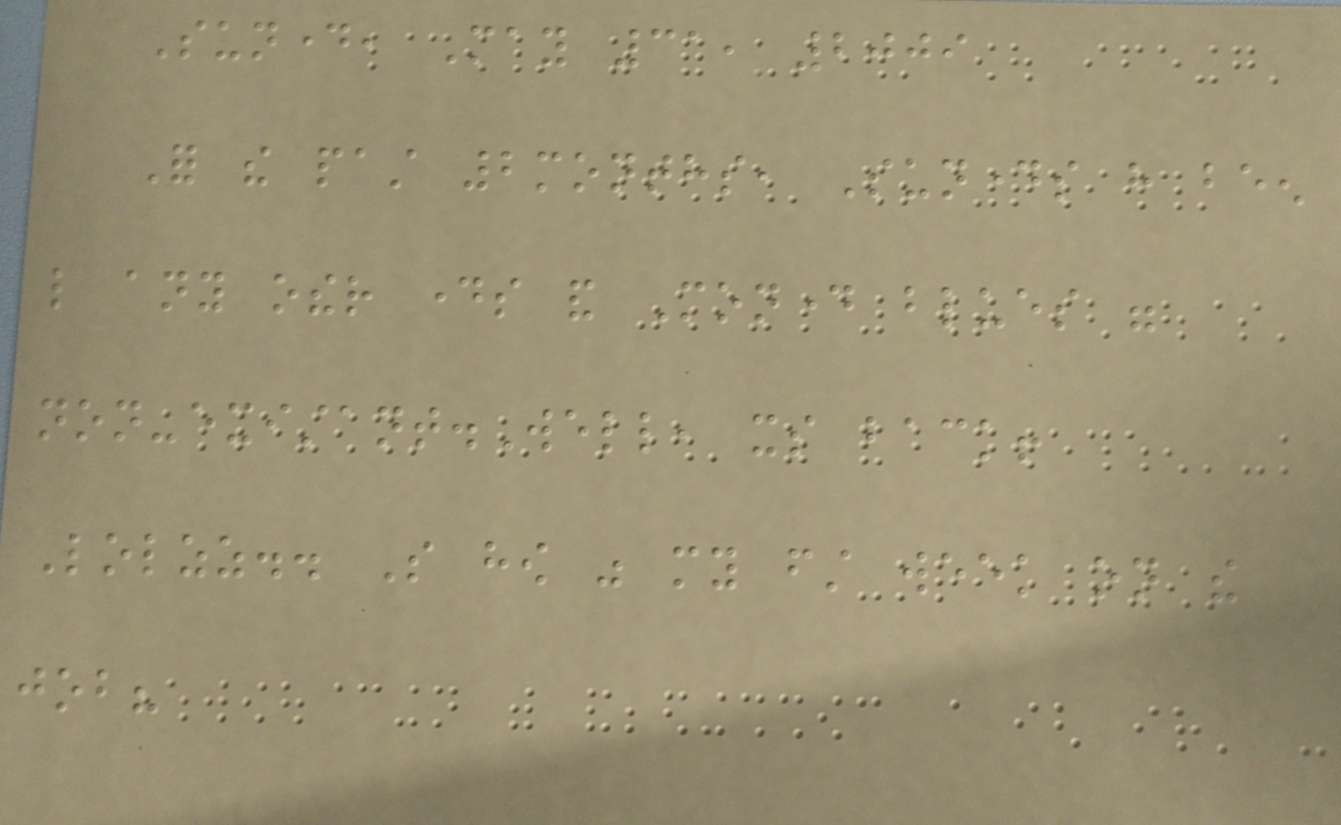Sunday, May 31, 2009
For the past 2months, Sundays have been
like any other days and Monday blues were
non-existant.Well, its back!
Lolzz.. So how was my first week on the
job?
